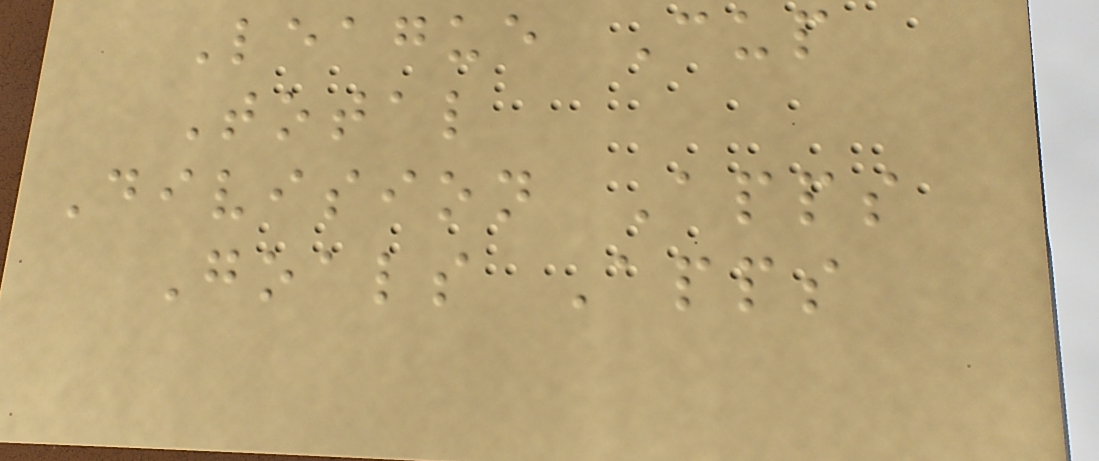League Cup
Total
Division Apps
Goals Apps
